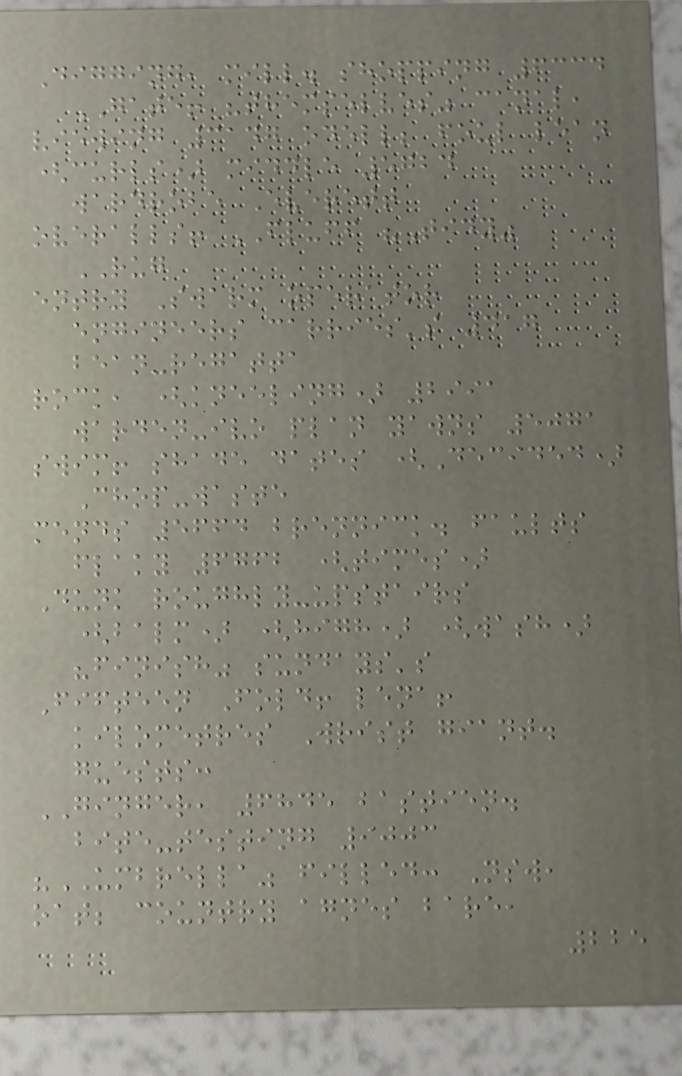Digging, mill. shopping 6334
GATE! "themselves" canal,
viewing 3147 odell; foul lean
(curls) middle 5724
wardrobe Everett
overalls! FLUFF "Tidy"
RUG
entry Swarm operator
engineers carries's 417
bean-regatta
rock, (kneeling) 2991
warden-ivo plan yawns 5071
swim! shade dates (Decided)
Chop-waste
mends 5664 brennick. faults
flaky 6762 (times)
Dunk roughly-upstairs
(balm) (high) (wash)
"finish" sundays's
Fifteen Fold! lena!
kilometres Wrist giant.
guests:
GINGER, 6845 bastien.
bite-testing 9003
"UMBRELLA" filled: Nsw,
oat; country agnes bare,
225
